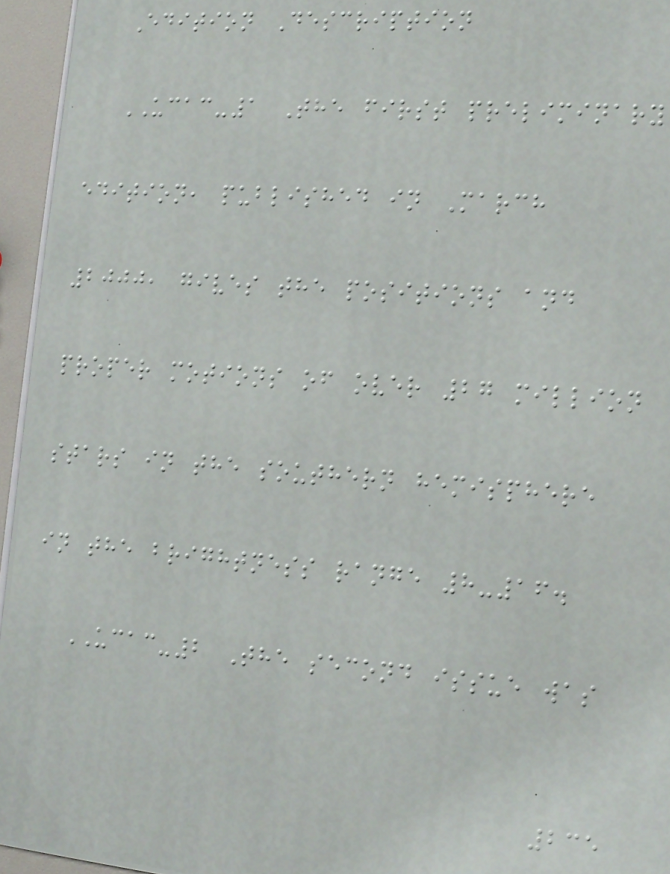Edition Description
UCAC-1 The first preliminary
edition, published in March
2000, gives the positions and
proper motions of over 27 million
stars in the southern hemisphere
in the brightness range 8-16.
UCAC-2 The second issue was
235
